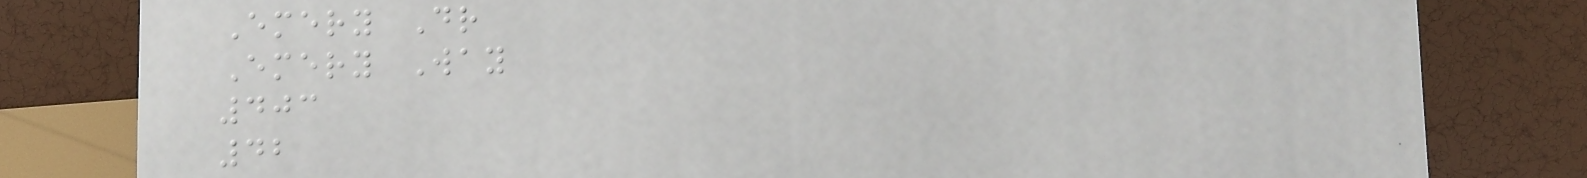Emery Dr
Emery Way
403
42
